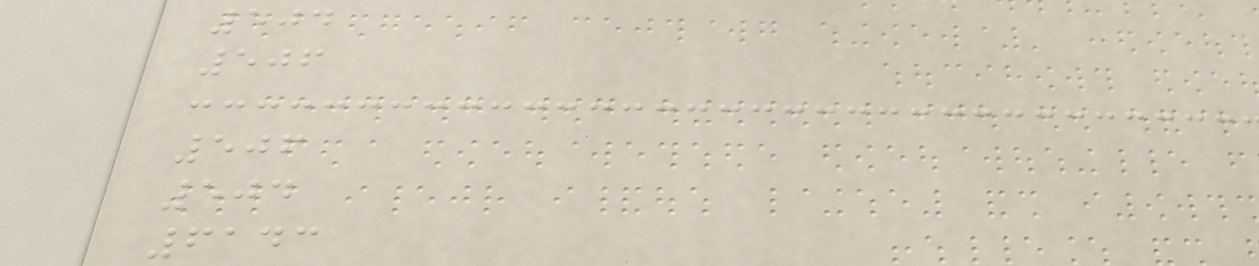504
506
506
504
6143
